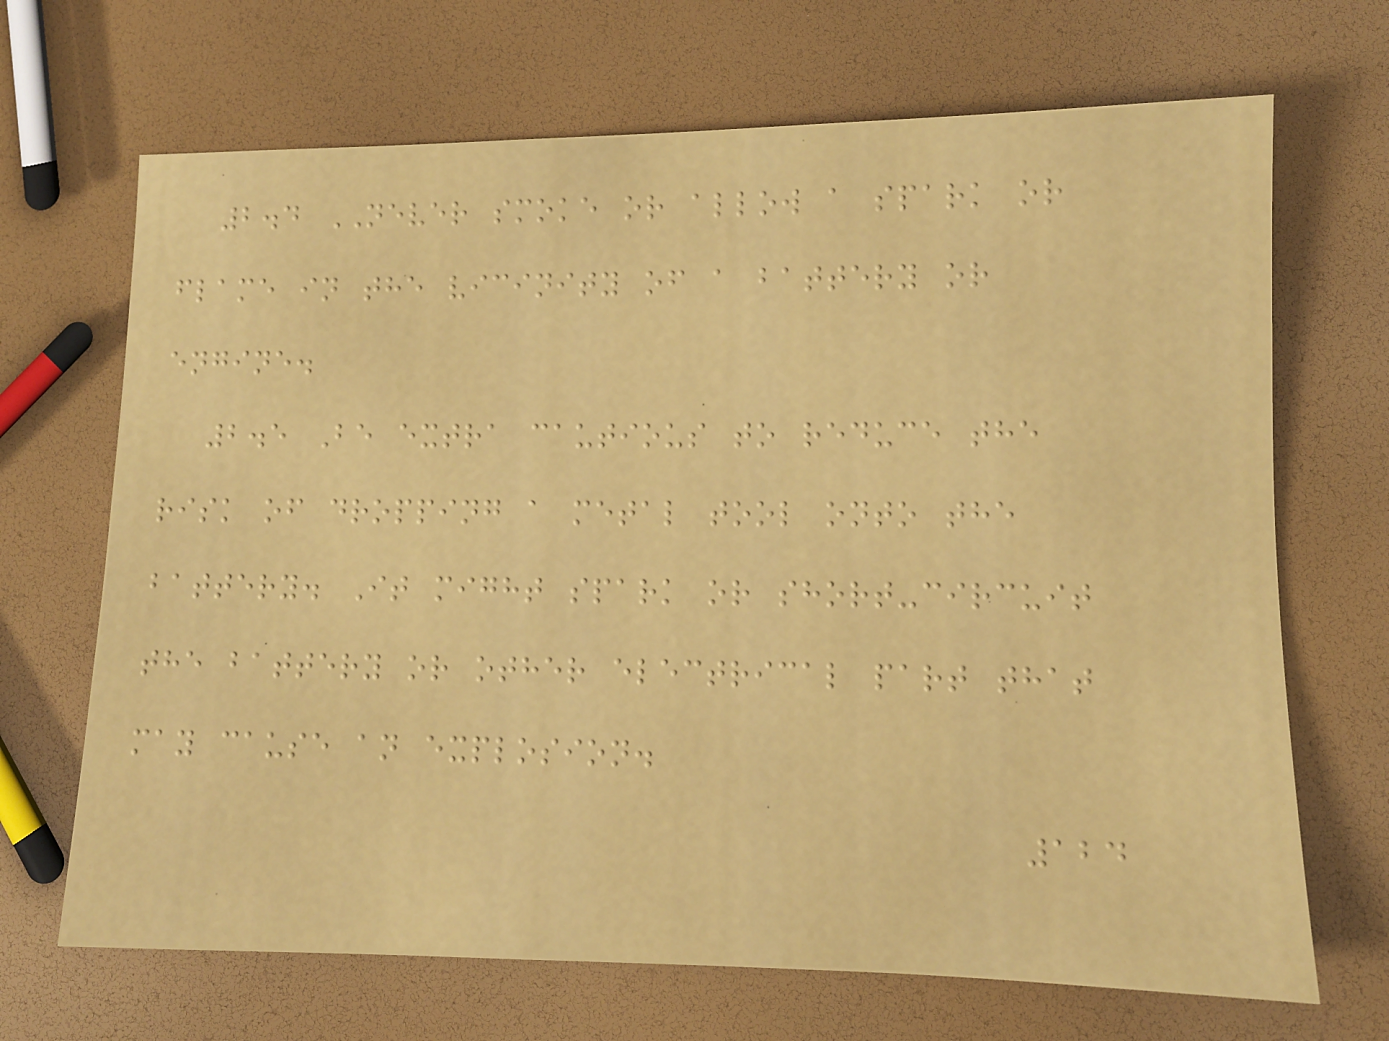2.4 NEVER smoke or allow a spark or
flame in the vicinity of a battery or
engine.
2.5 Be extra cautious to reduce the
risk of dropping a metal tool onto the
battery. It might spark or short-circuit
the battery or other electrical part that
may cause an explosion.
124
